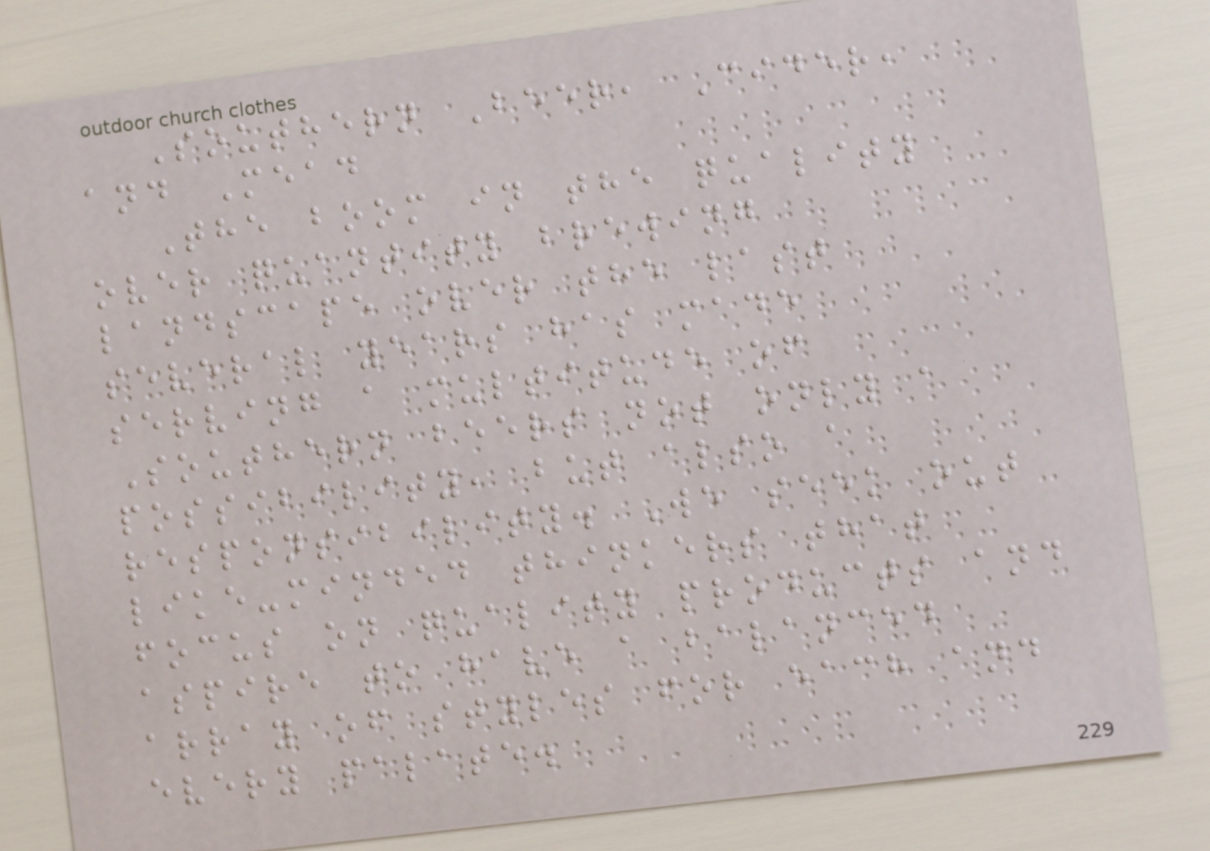Southern Beer, Cider,
and Mead
The boom in the quality
over quantity brewing
landscape over the last
several years has made
serving a multitude of
Southern beers not only a
possibility, but also a
responsibility. We seek out
like-minded thinkers that
focus on quality products and
aspire to have a balanced
array of styles for each and
every palate.
